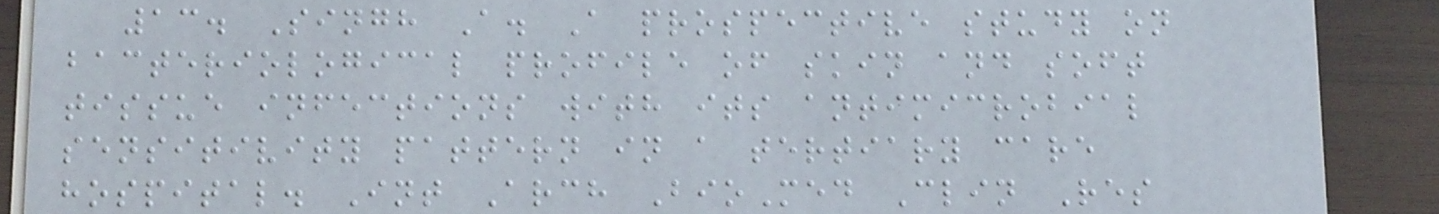13. Singh A. A prospective study on
bacteriological profile of skin and soft
tissue infections with its antimicrobial
sensitivity pattern in a tertiary care
hospital. Int Arch BioMed Clin Res
